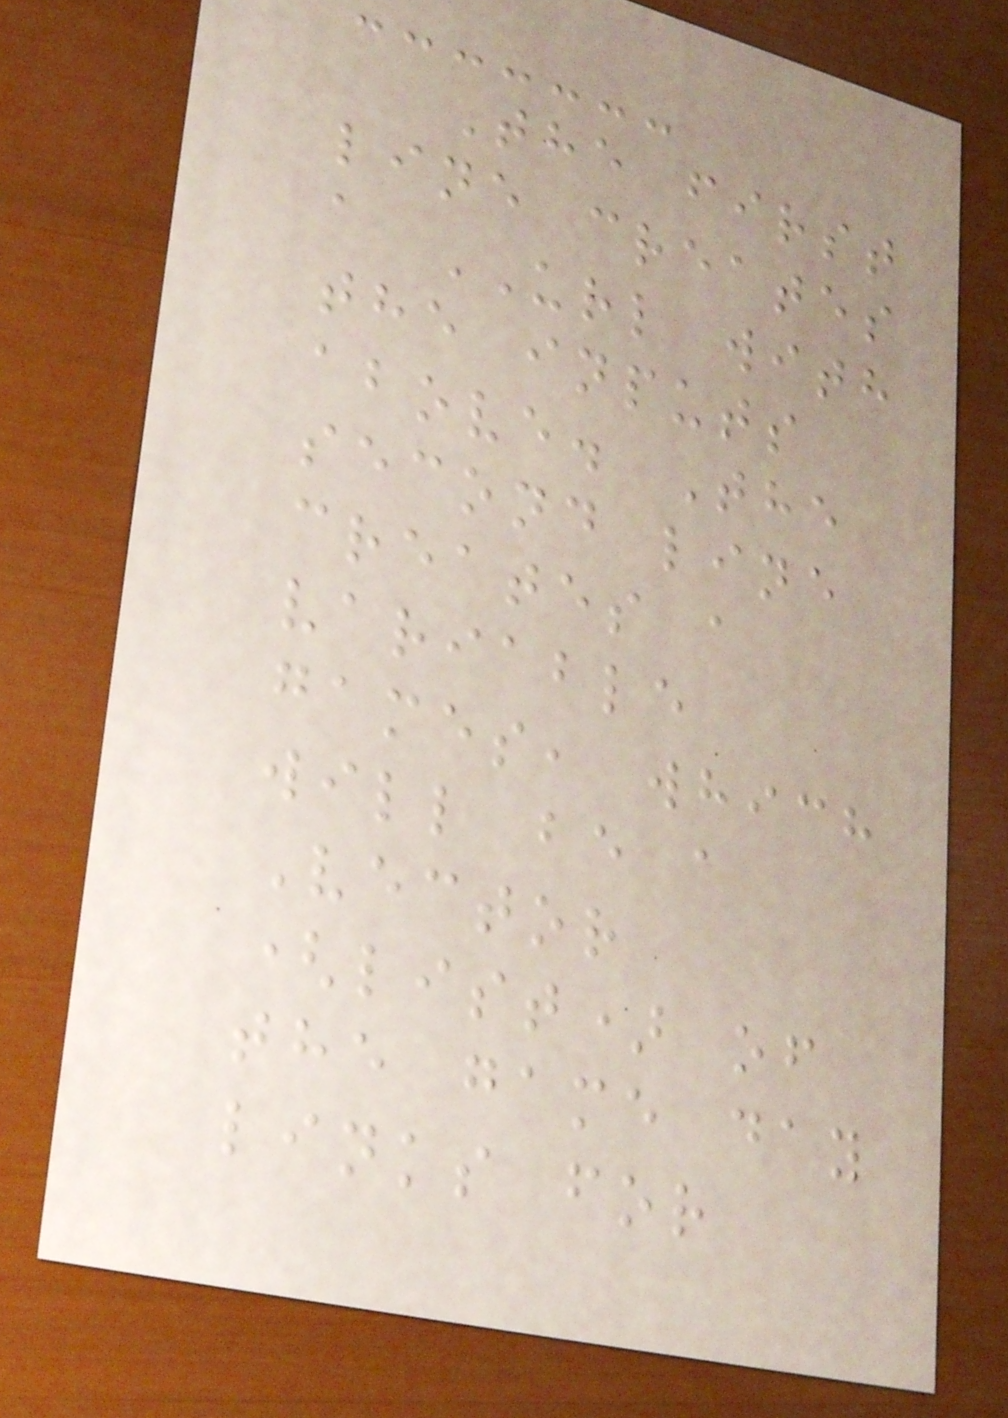The first
line creates
a URL with
the inputs
above. The
second line
creates a
variable
games, which
will be a
Vector
(list) of
the game day
links for
